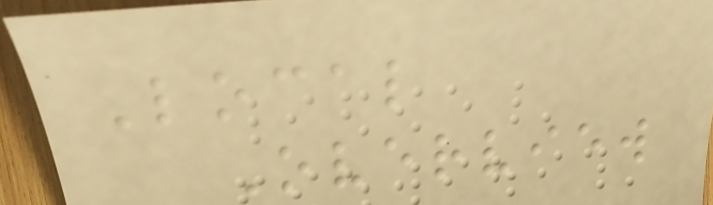Local
Overview
